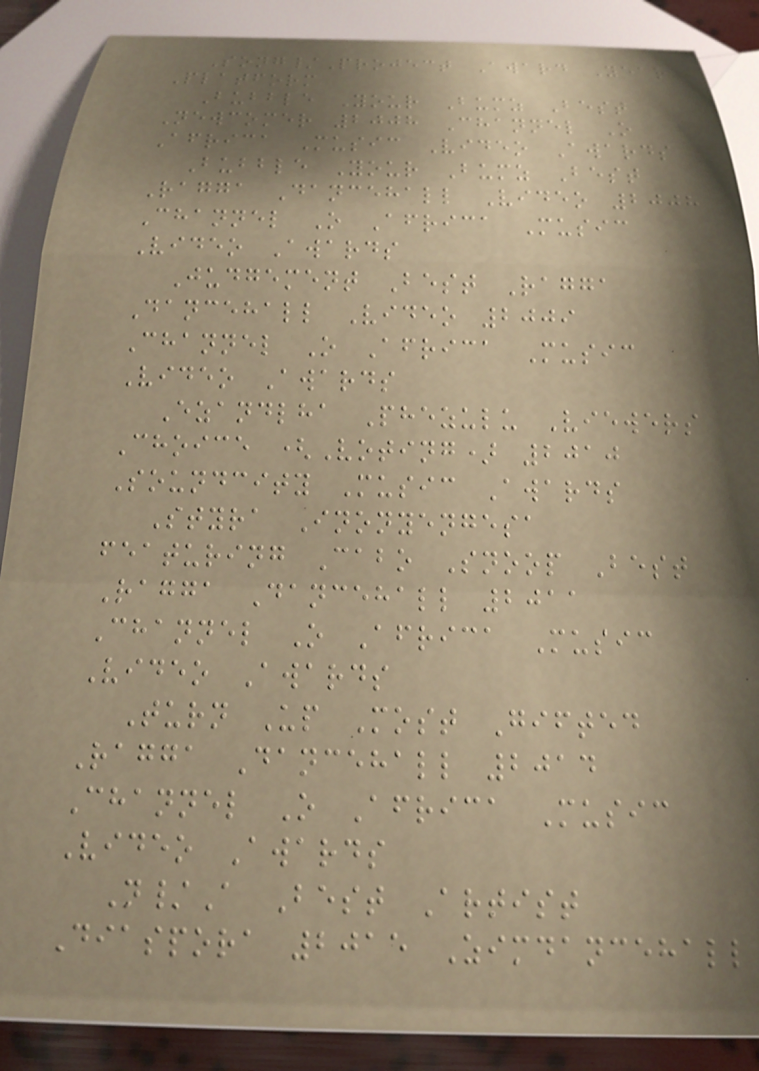Song/Project Award Year
Platform
Bubble Your Bumz Best
Newcomer 2008 Channel O
Africa Music Video Awards
Bubble Your Bumz Best
Ragga Dancehall Video 2008
Channel O Africa Music
Video Awards
Judgement Best Ragga
Dancehall Video 2009
Channel O Africa Music
Video Awards
Ezandlha Phezulu Viewers
Choice (Voting) 2010
Soundcity Music Awards
Styra Inonyengesa
featuring Cabo Snoop Best
Ragga Dancehall 2011
Channel O Africa Music
Video Awards
Turn Up Most Gifted
Ragga Dancehall 2014
Channel O Africa Music
Video Awards
N/A Best Artist
Diaspora 2015 Zimdancehall
